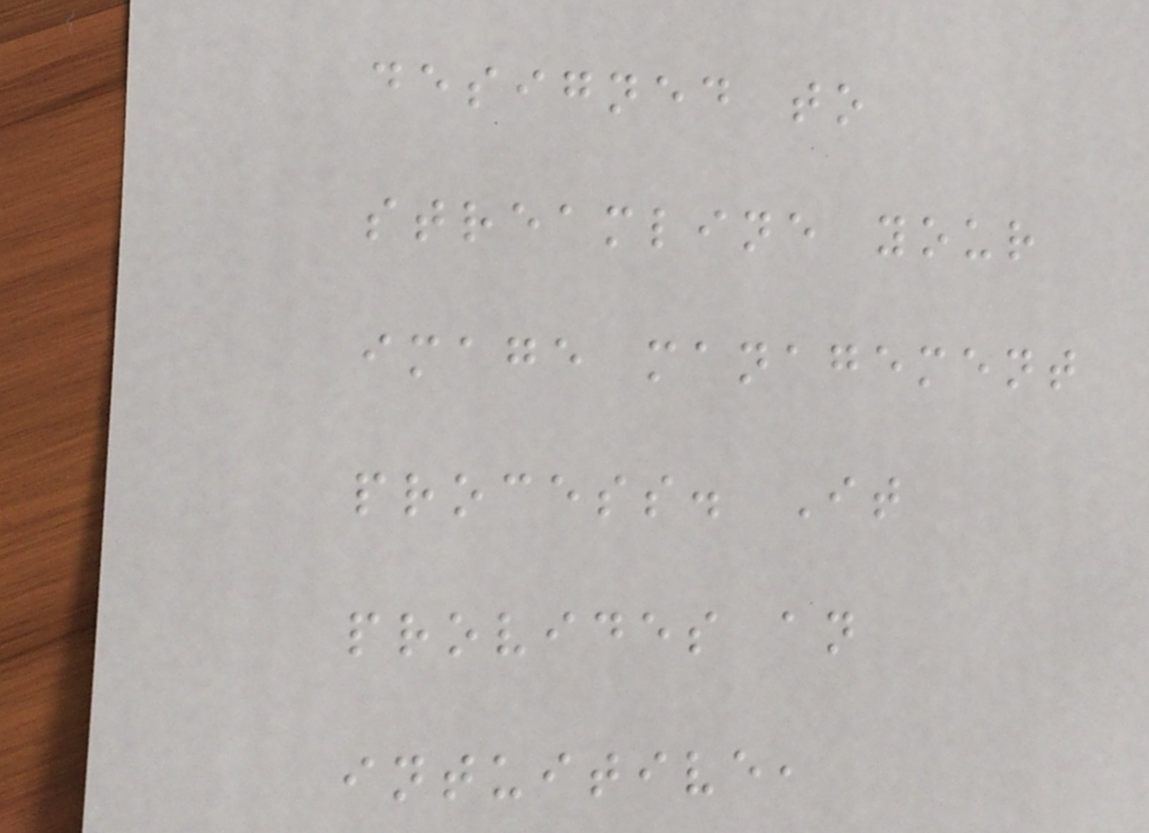designed to
streamline your
image management
process. It
provides an
intuitive,
